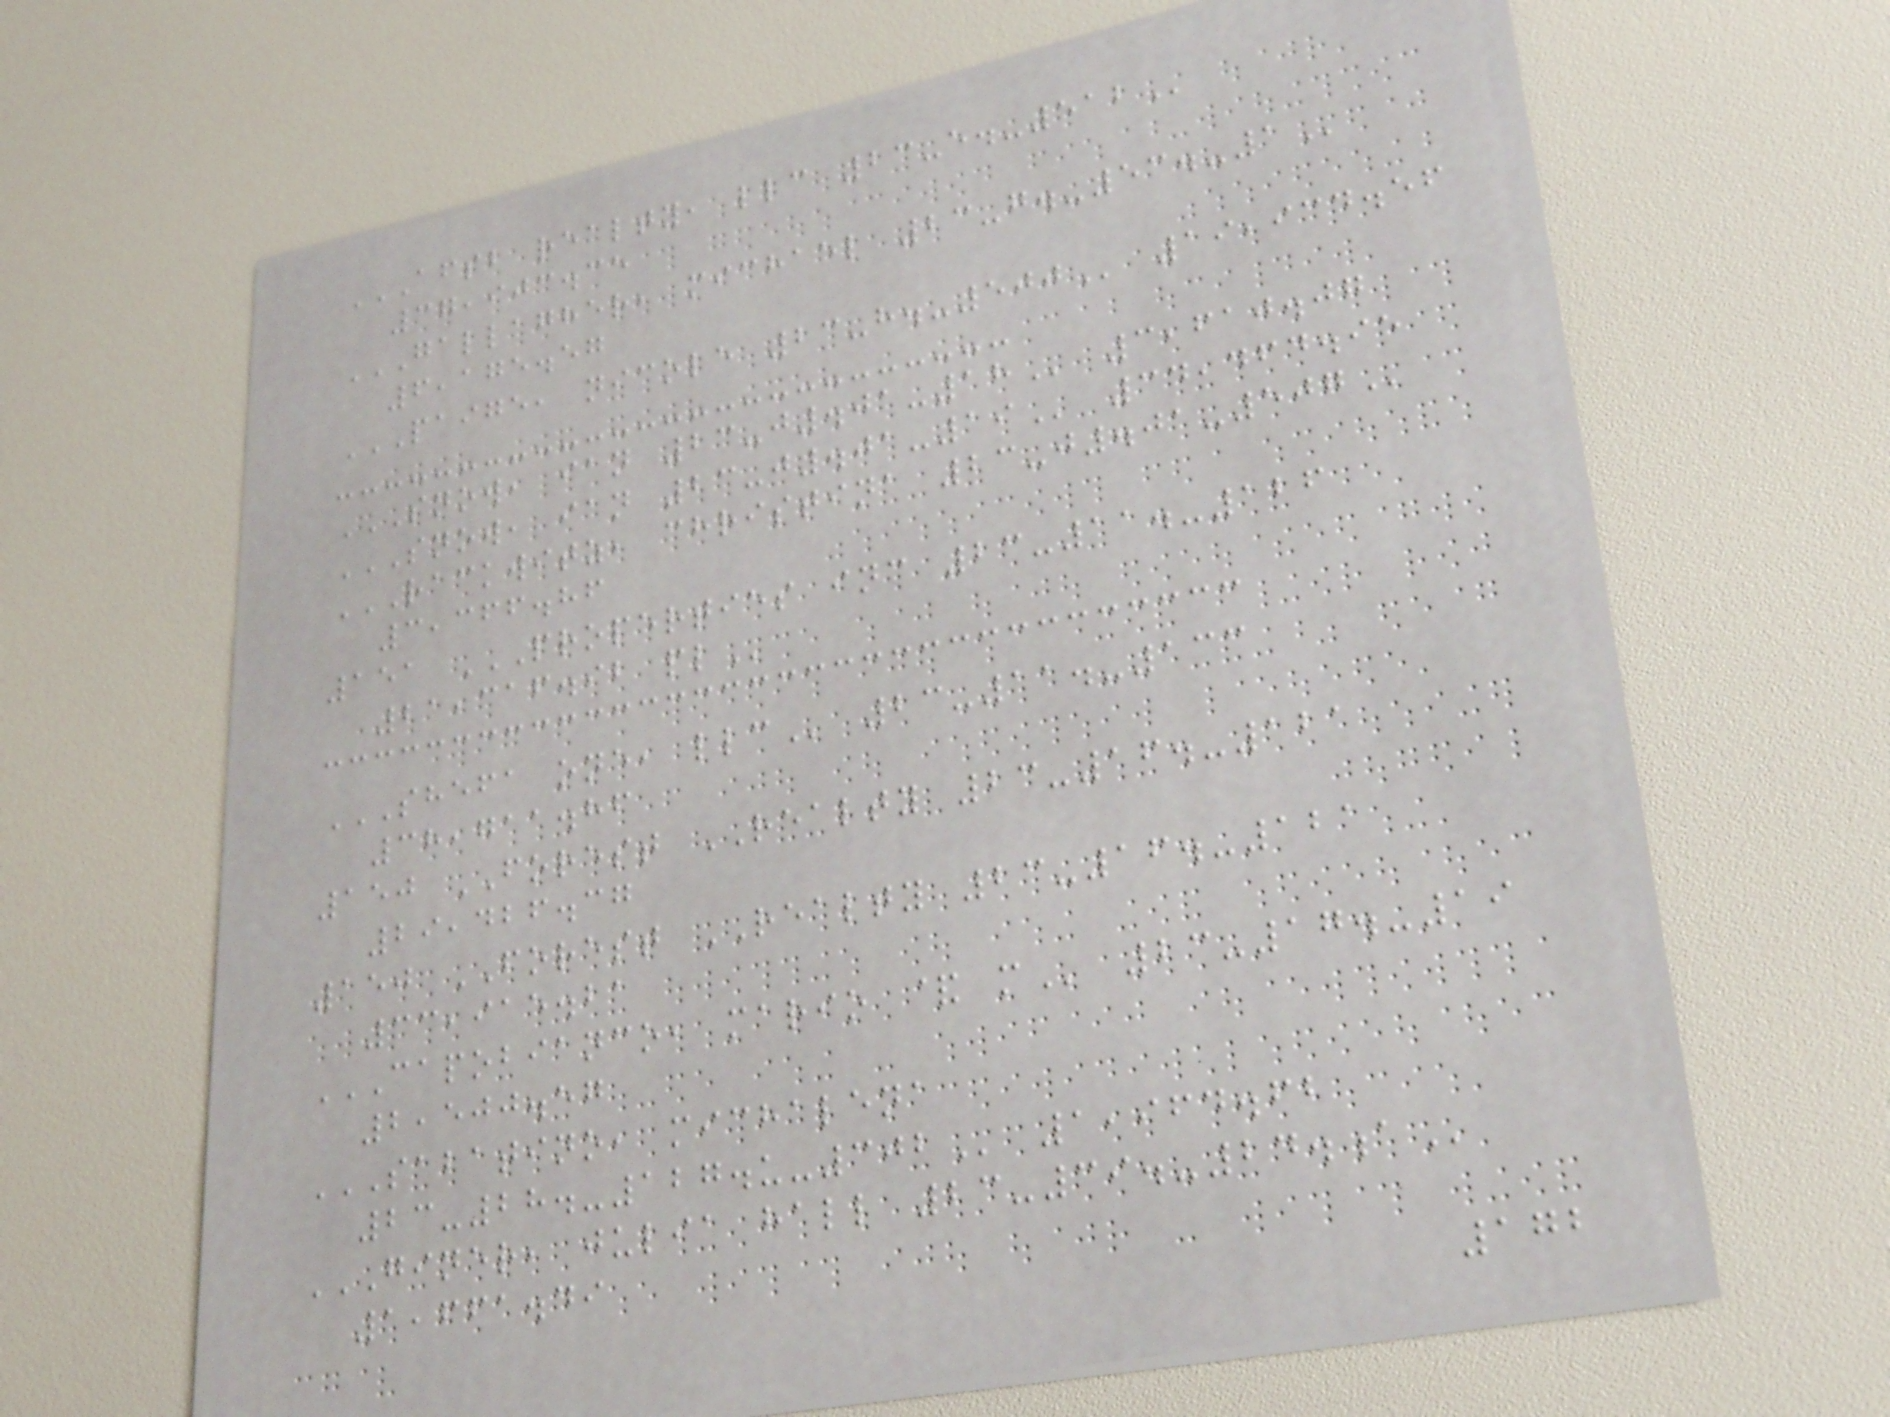AFSB REALTY, LLC 23-E.-512
37,903.35
GALLAGHER, MICHAEL 23-G.-53.-1
6,175.57
PAIGE, NICOLE 23-H.-500 19,934.56
SNOW, IAN 23-J.01-18 3,610.07
SNOW, IAN 23-J.01-19 34,464.95
RACKWITZ, CHRISTINA 23-J.01-507
3,366.86
151 PROPERTIES INC 23-11.-126
21,316.92 PL
SHEFA ONE, LLC 23-11.-133
38,711.86
150 FOREST REALTY 23-16.-121
29,426.37
150 FOREST REALTY 23-16.-121
33,915.21
CAPOBIANCO, MARIO & M 23-17.-19
2,500.57
SABATINO, MICHALENA
23-28.-127.U-302 1,964.62
GINER, JULIA HALL 23-39.-24.A
1,661.49
172
